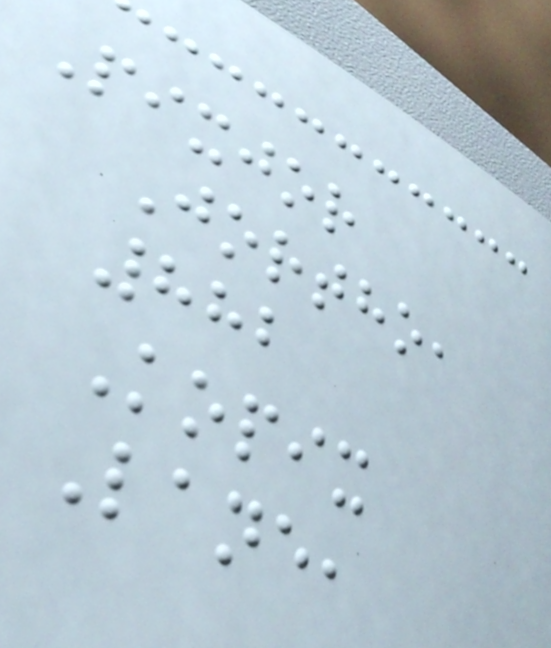Pixjor
Jortho,
882
Kopix
Lane,
